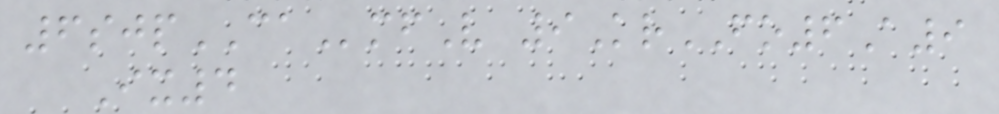6sjpCAmfV 9KrFO6A9
Ix4
